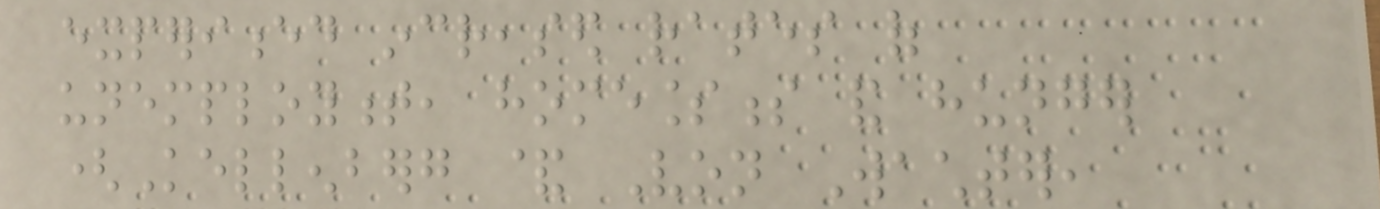experienced increased rates of
unemployment, homelessness and hunger
(Kellenberg & Von Wachter,
